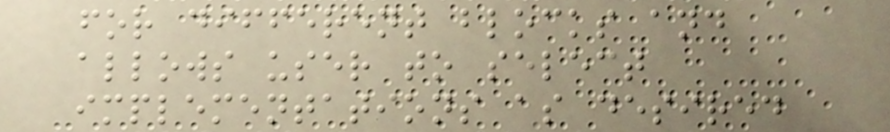for different blocks and
allows user to select
implementations as desired
